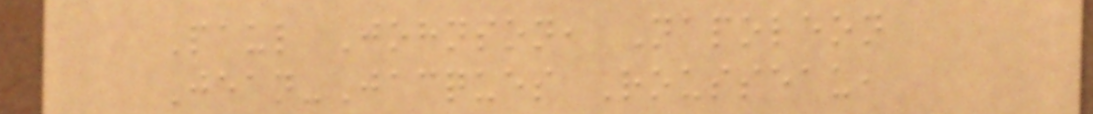Paul Johnson, Napoleon
Jean-Jacques Rousseau,
